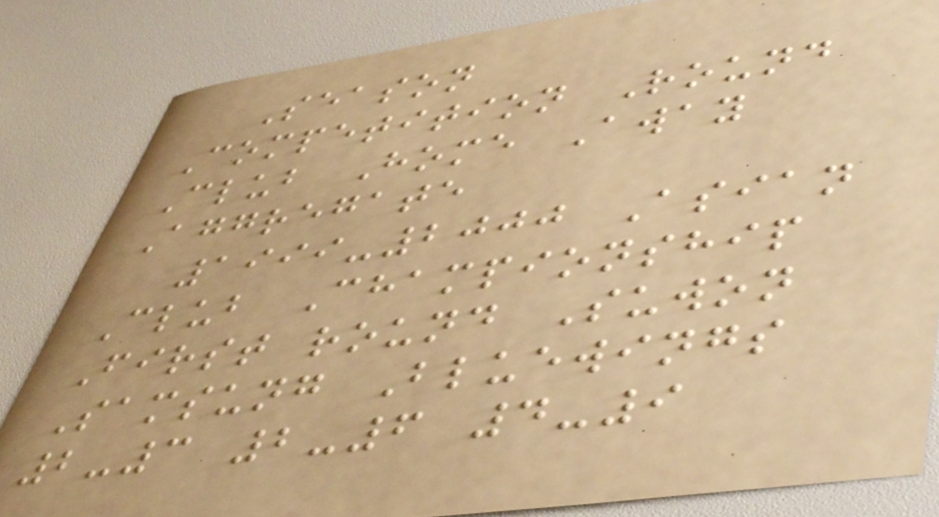Season
Competition Round
Club Home Away
Aggregate
1999-2000 Asian
Club Championship
First round Suwon
Samsung Bluewings
2-3 2-6 4-9
